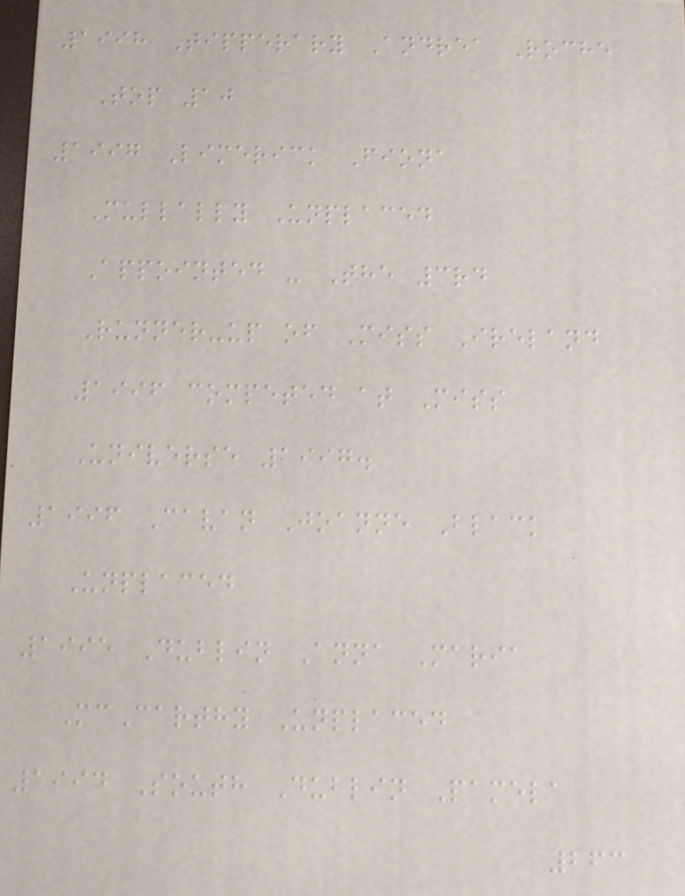1998 Tipperary Andrea Roche
Top 10
1997 Limerick Fiona
Mullally Unplaced
Appointed - The 3rd
Runner-up of Miss Ireland
1996 competed at Miss
Universe 1997.
1996 Cavan Joanne Black
Unplaced
1995 Dublin Anna Maria
McCarthy Unplaced
1994 South Dublin Pamela
263
